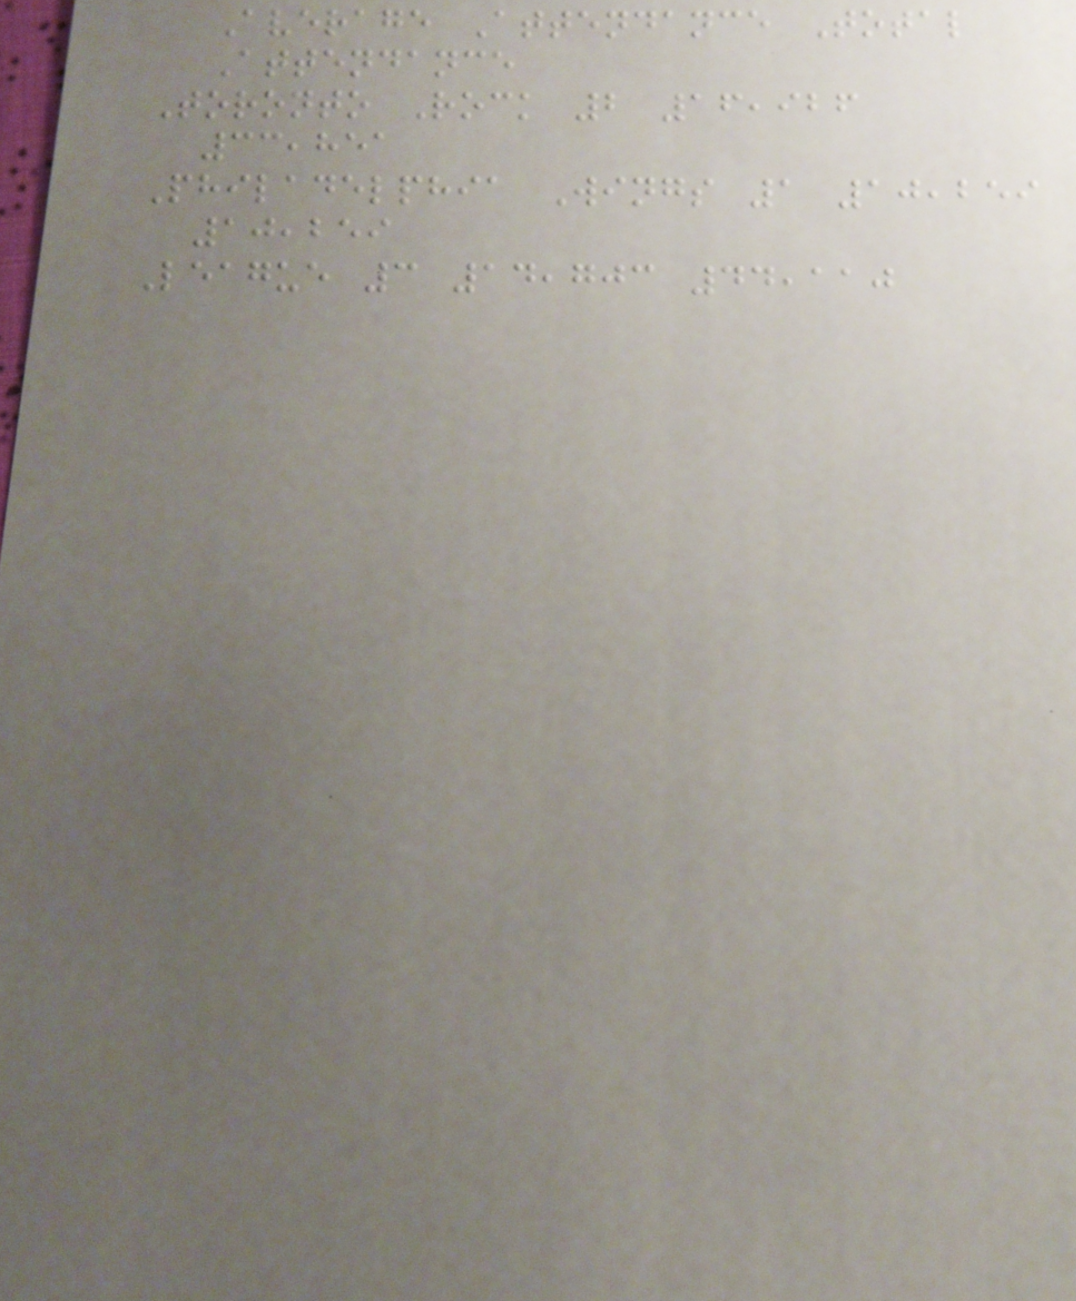Average Attendance Total
Attendance
Toronto Rock 2 16,926
33,851
Philadelphia Wings 1 10,259
10,259
League 3 14,703 44,110
